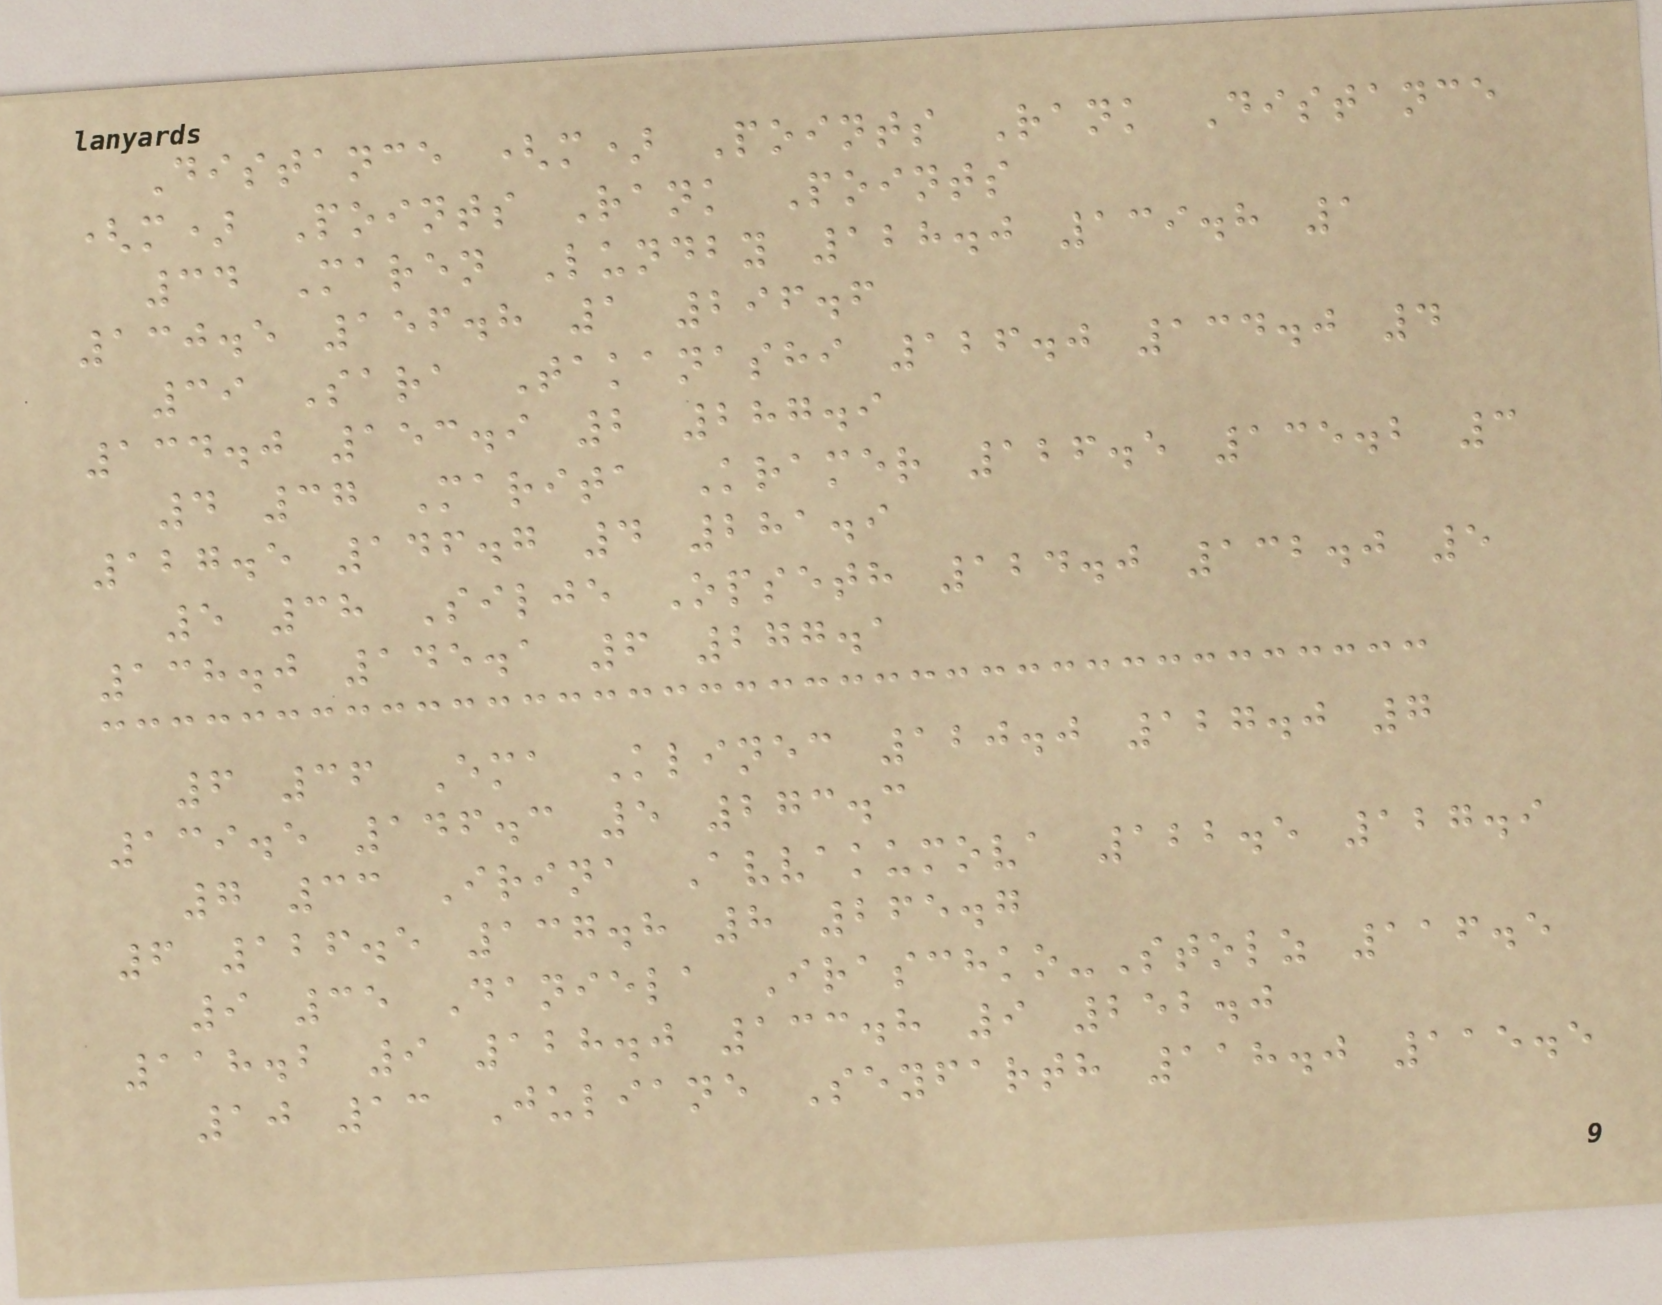Distance (m) Points Rank Distance
(m) Points Rank Points
34 Maren Lundby 128.0 139.8 1
130.5 156.8 1 296.6
39 Sara Takanashi 126.0 134.0 4
134.0 153.9 2 287.9
4 37 Marita Kramer 126.5 135.2 3
127.5 146.7 4 281.9
5 38 Silje Opseth 124.0 132.0 5
138.0 145.1 6 277.1
6 36 Ema Klinec 120.0 127.0 7
139.5 146.3 5 273.3
7 33 Irina Avvakumova 122.5 127.9
6 126.5 137.8 8 265.7
9 35 Daniela Iraschko-Stolz 116.5
118.2 9 128.0 133.8 9 252.0
10 13 Juliane Seyfarth 118.0 115.5
